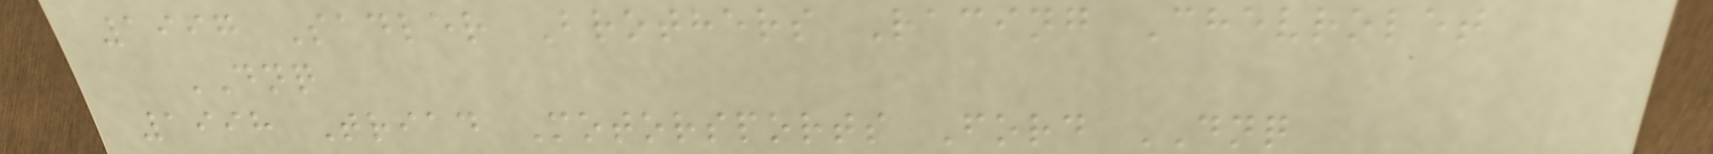1997 Sadler Brothers Racing Chevrolet
DNQ
1998 Triad Motorsports Ford DNQ
